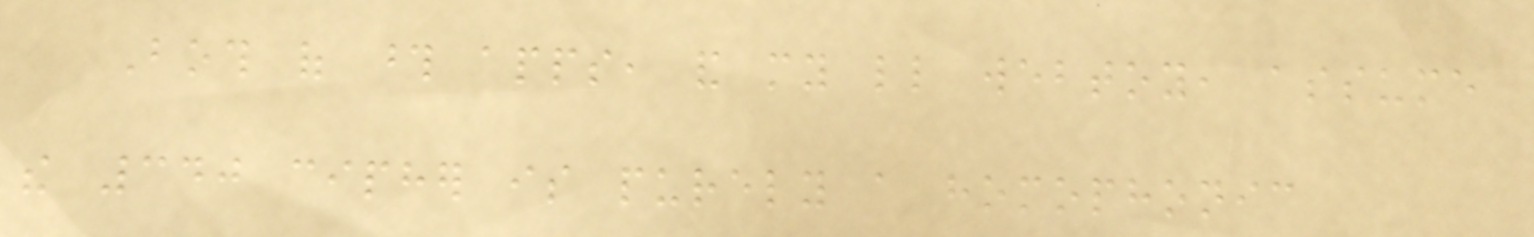Both of those apps, and my little webtoy, assume
the 340 cipher is purely a homophonic
